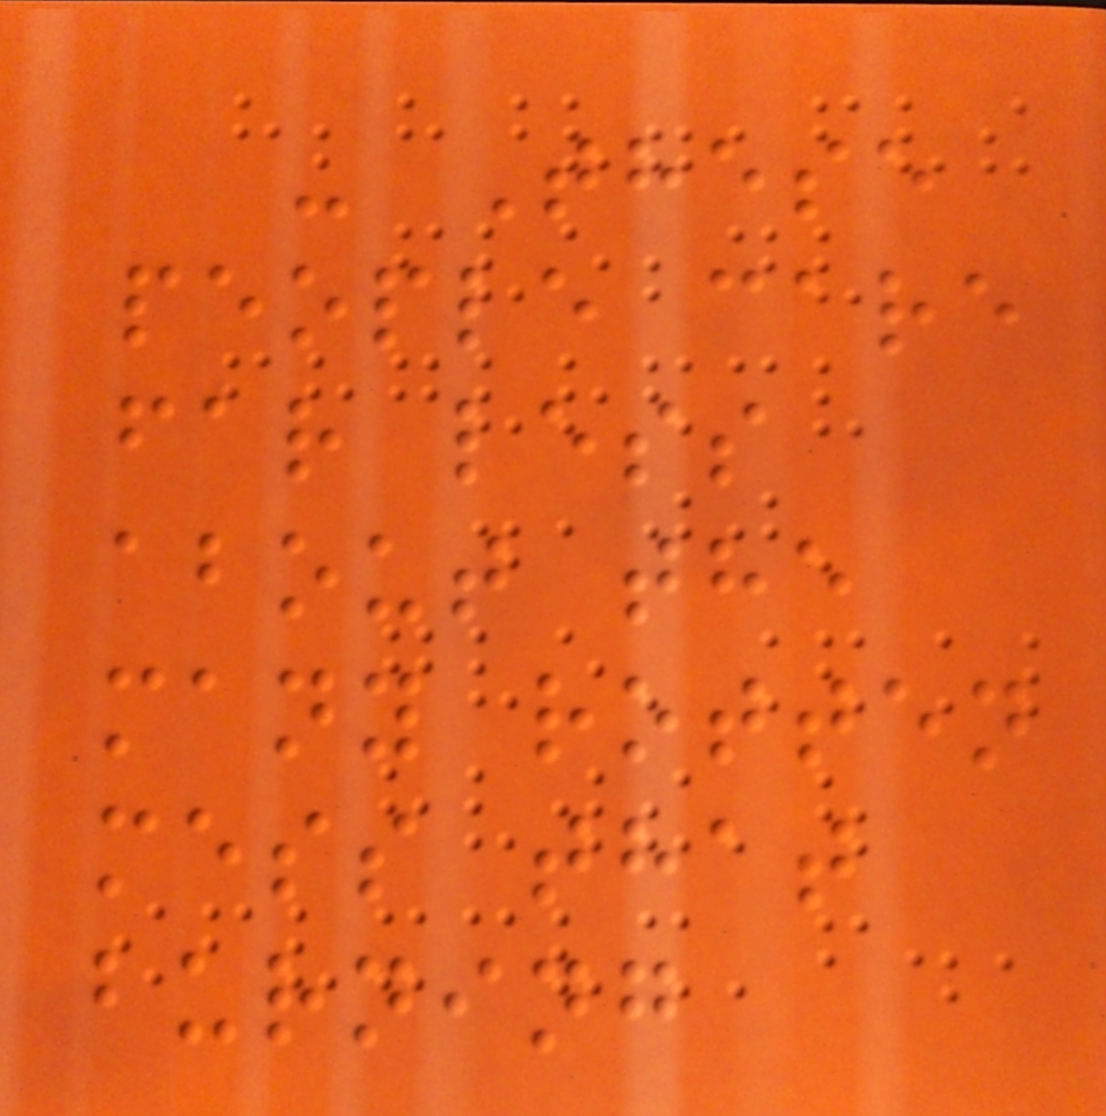- These
people care
far less
about the
many rotten
mess that
burning
